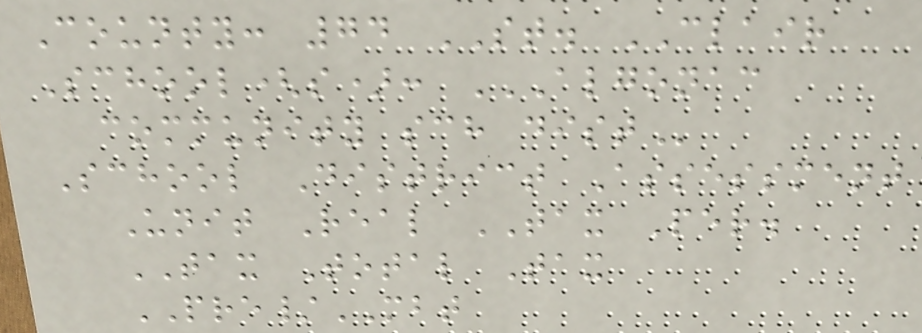County: 74 ST. CLAIR
School(s): ALGONAC
COMMUNITY SCH DIST
School District Assessment
Unit Real TAX Per.
TAX Total Tax
PRE/MBT
